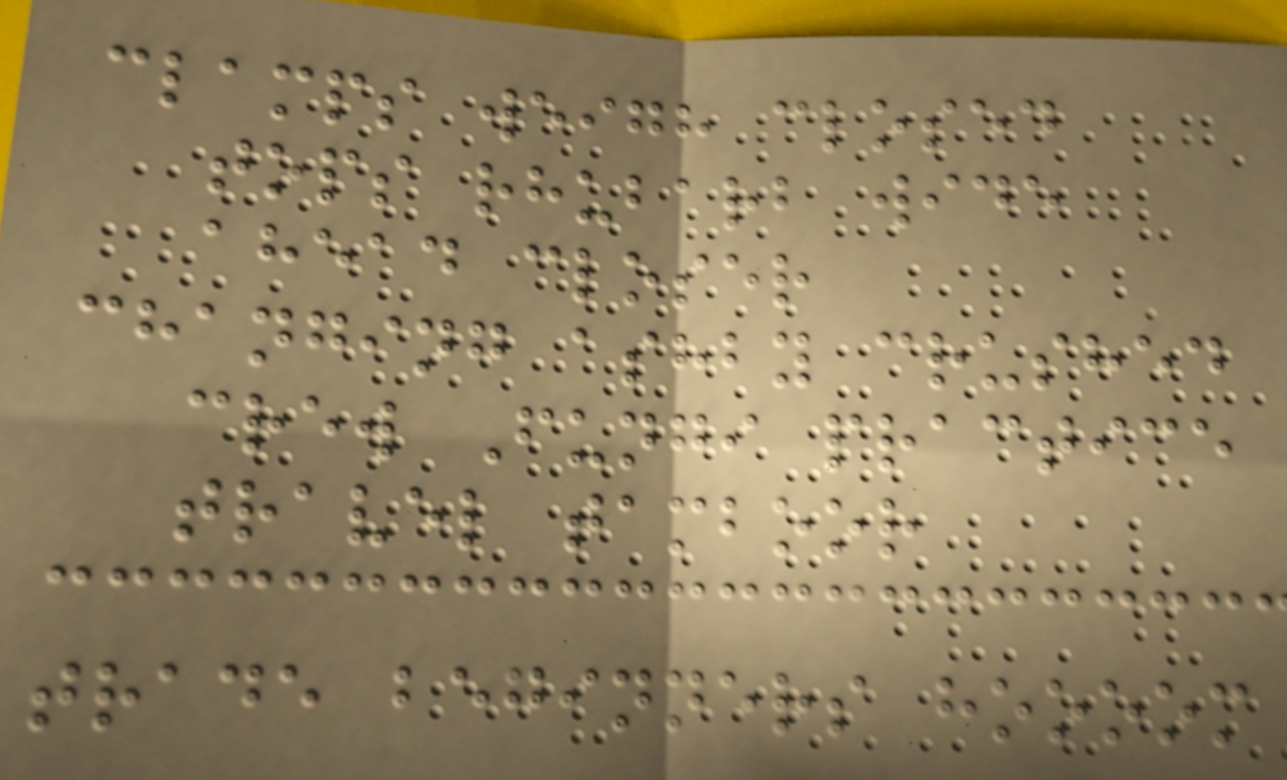clamps weigh closed
tops rhubarb wide
ahead closer
changing ashby crushed
crew Fungi practice
travel tamboor
trade beginners hoooom
